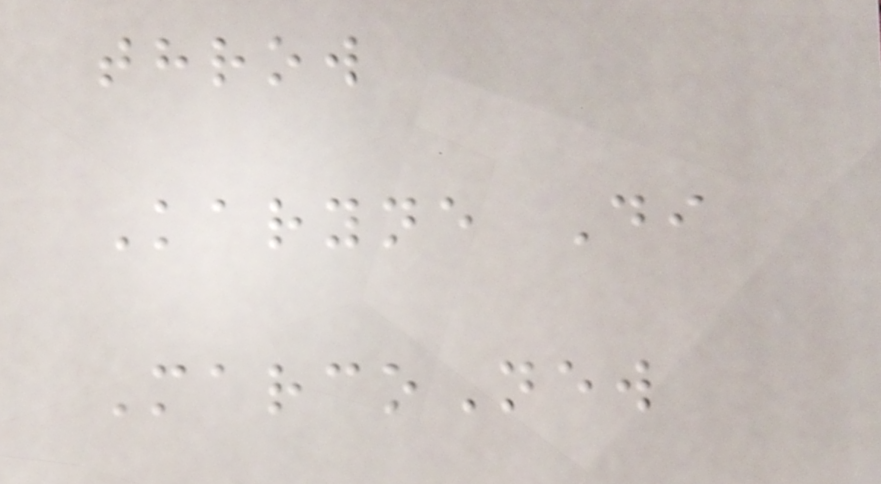throw
Karyne Di
MarcoNew
